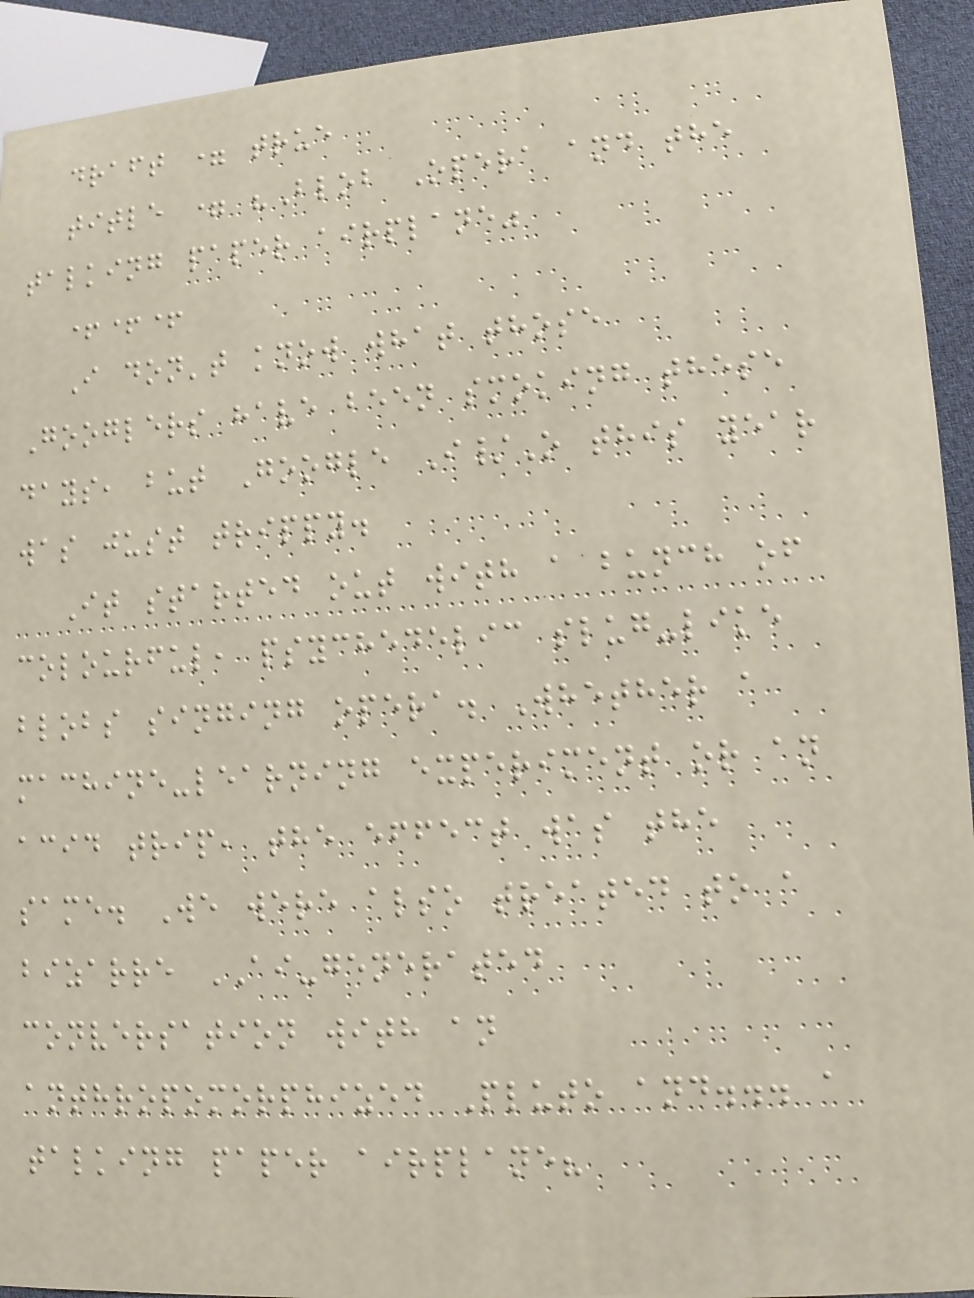draft = true
title = "Blob Opera and the
talking paper airplane"
+++
I don't know what those
Googlers have been smoking these
days, but Google I/O this year
was just trippy.
It started out with a bunch of
colourful, psychedelic slug-like
blobs singing opera. Whether a
machine-learning experiment or an
acid trip, the effect was the
same. We were also treated to a
bizarre AI-generated
conversation with an
anthropomorphized Pluto and... a
talking paper airplane?
